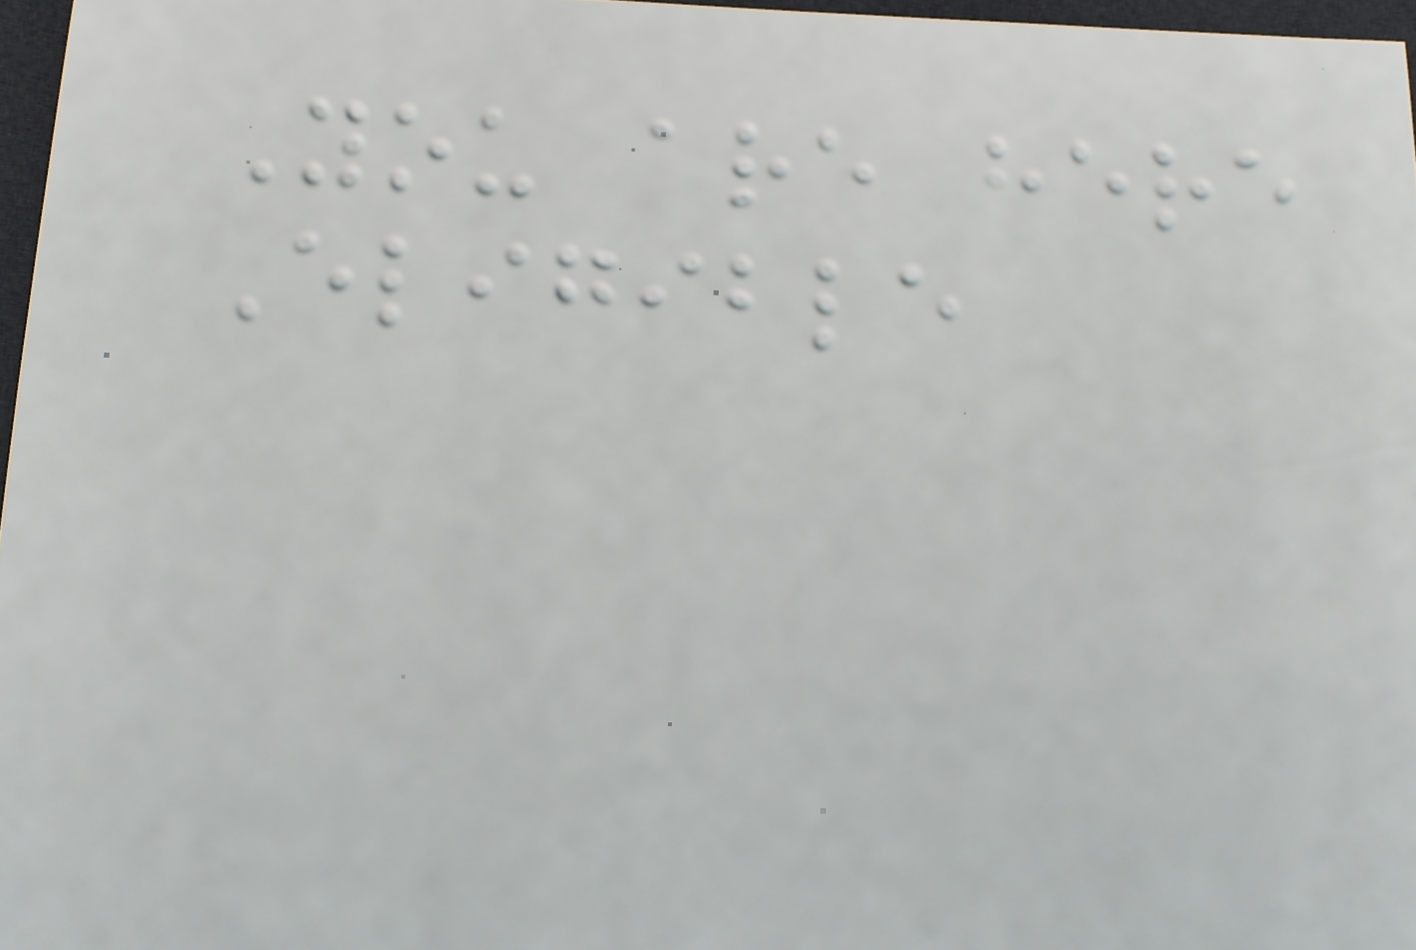You are here
Eligible
